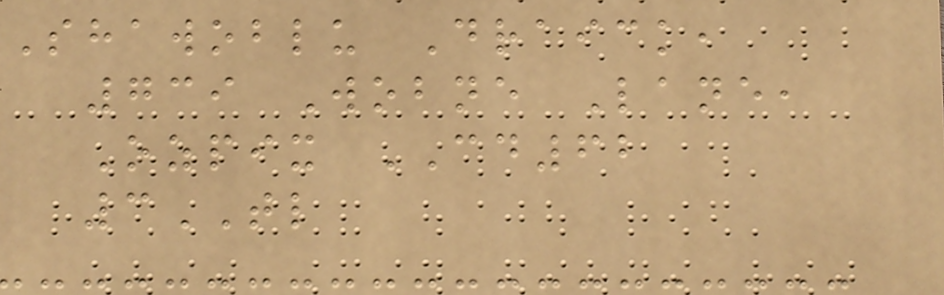Shawoblu Draick,
739 Wobne Lane,
Ozpix CD62
3TL
